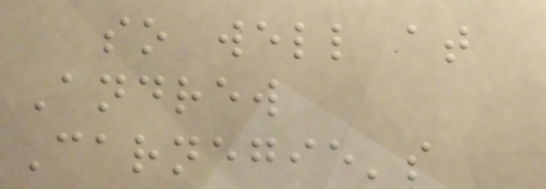so well at
Andrew
Carnegie's
